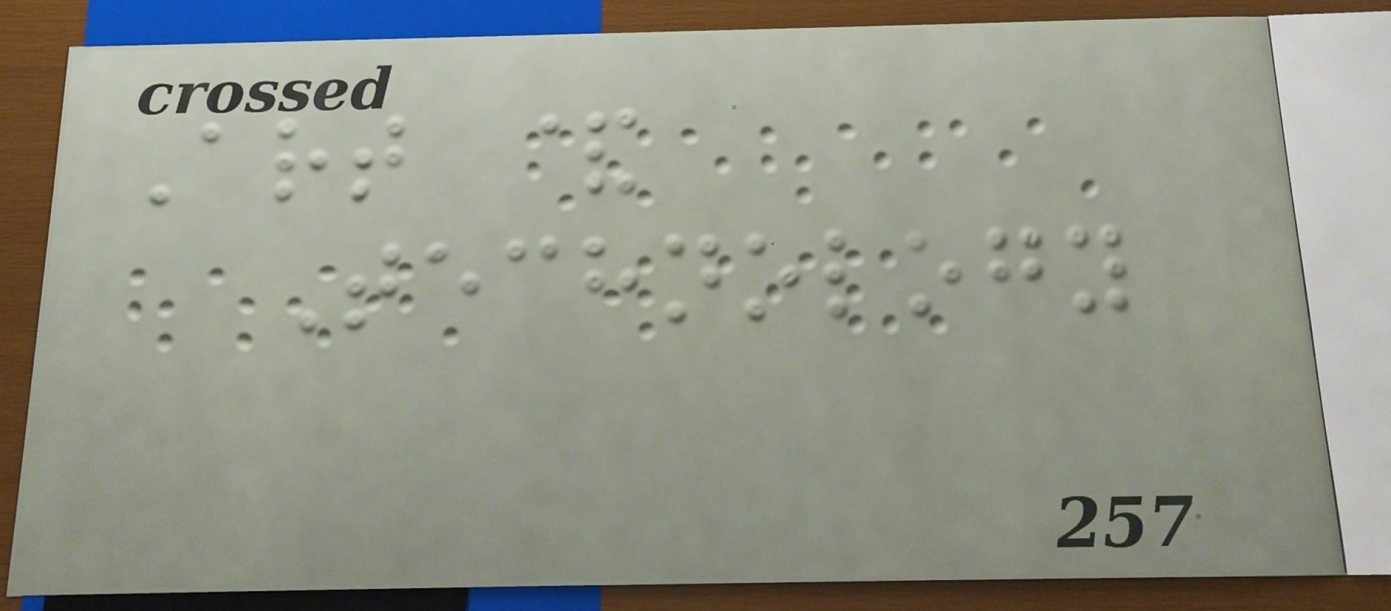Art &
Technology
